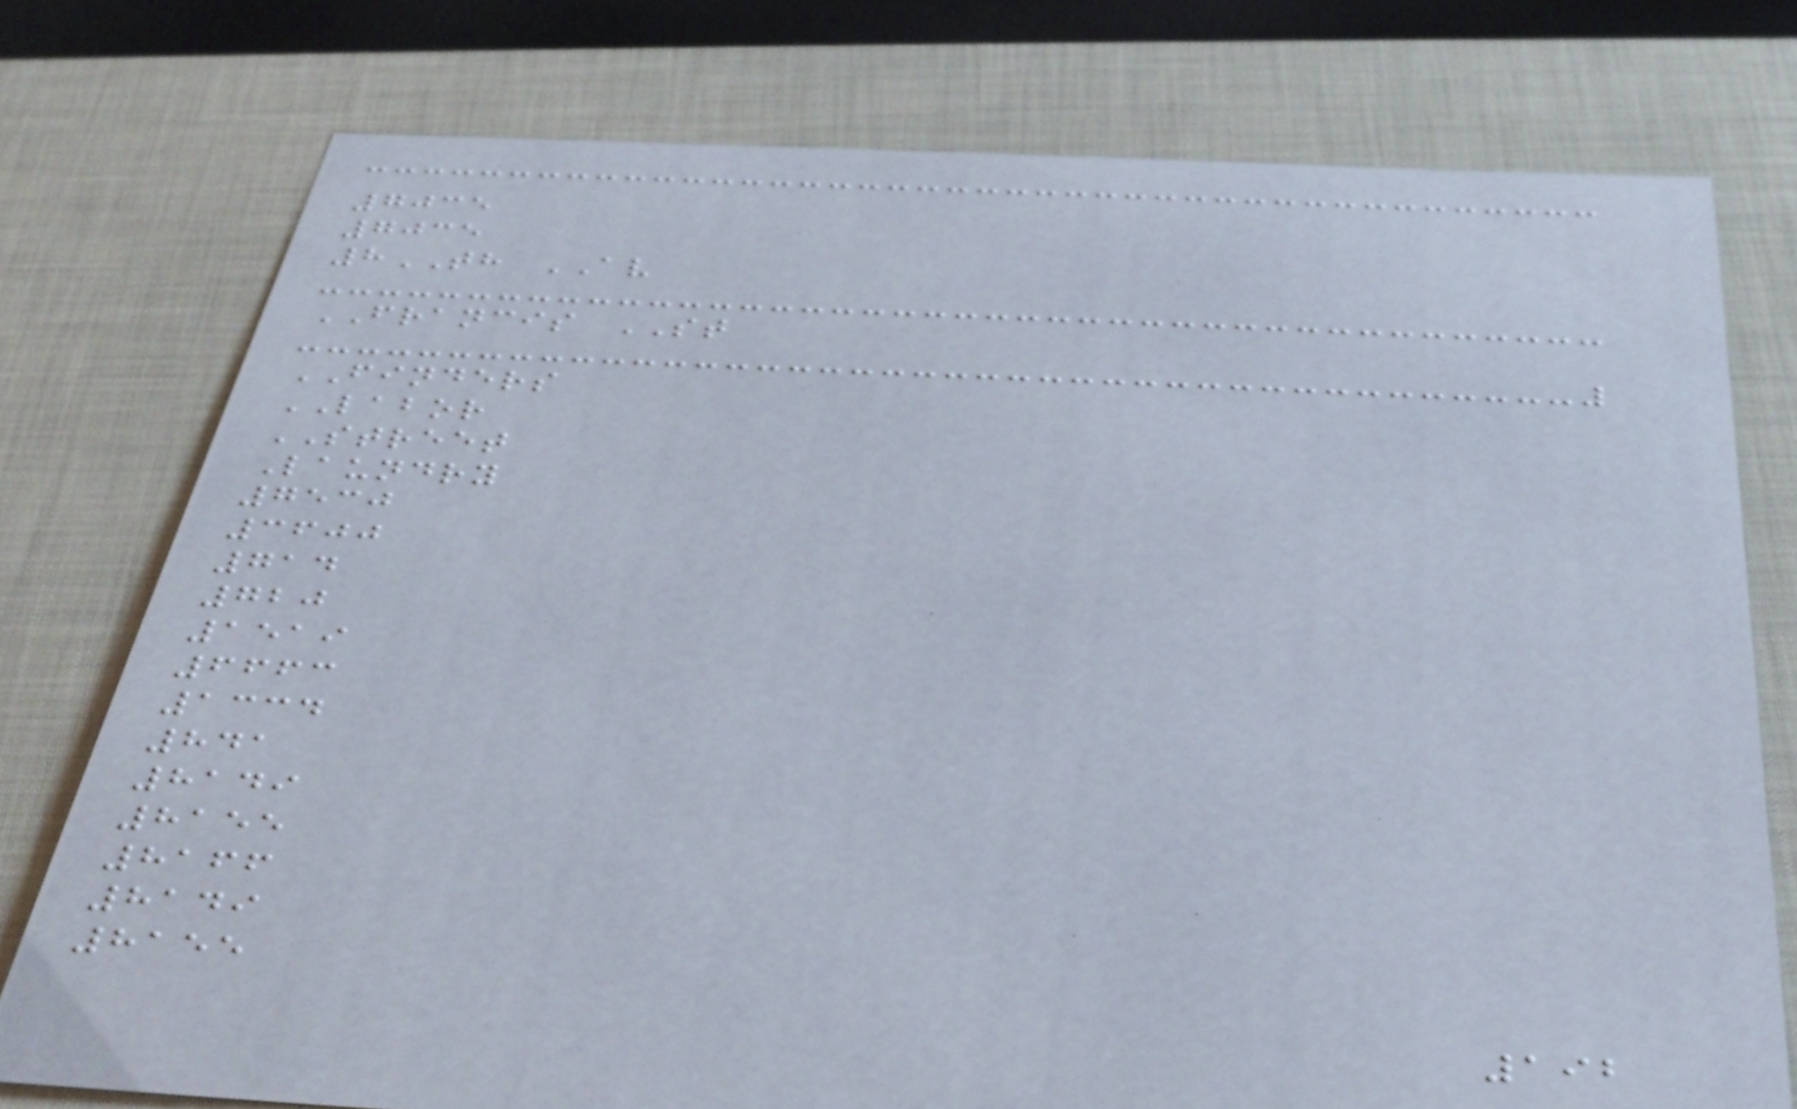7035
7035
8TH AV
FRANCIS ST
FINDERS
LABOR
STREET
Laundry
7530
3600
714
720
1519
6663
1334
841
8149
8155
8166
8149
8155
192
